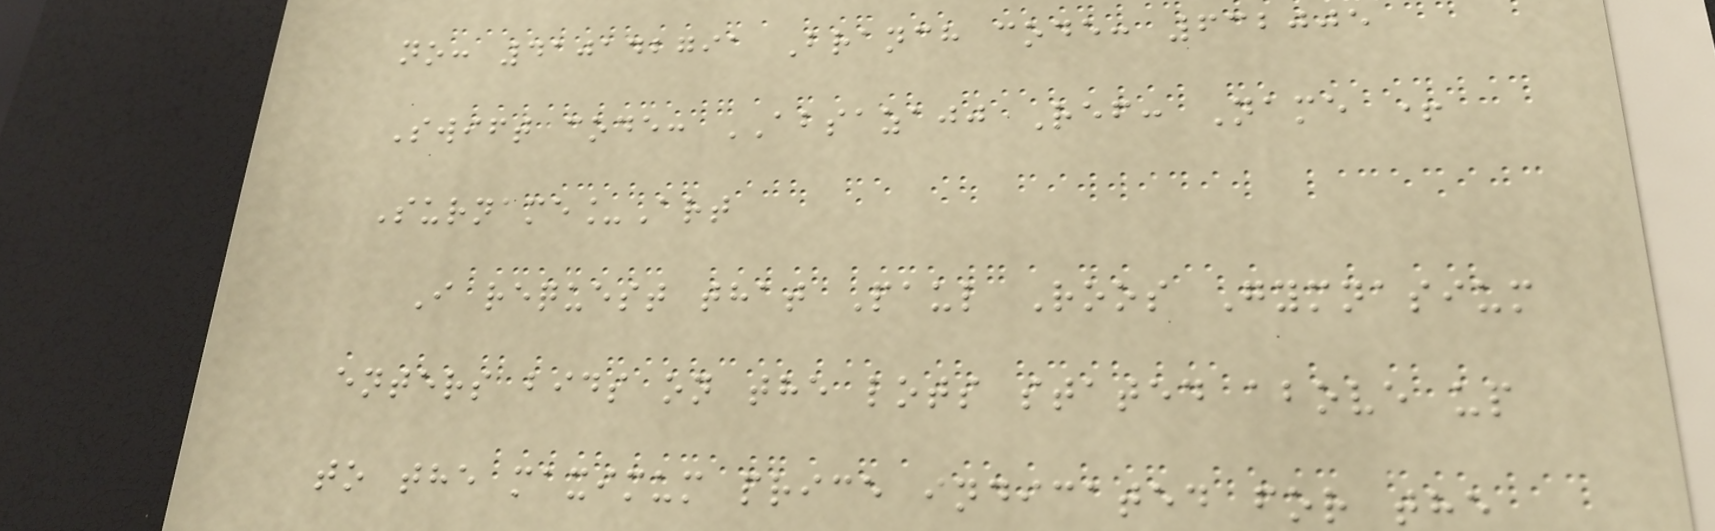no: 410142791 Branch code: 632005
Swift code: ABSAZAJJ Ref: Name +
Surname_Art
I request that Paul Roos Gymnasium
enters bids on the lots stated above up
to the maximum price indicated for the
